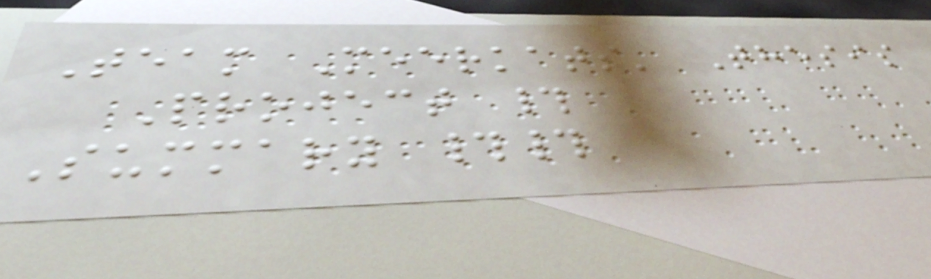Team Meerkats' Thesis
Project #
Summary ##
